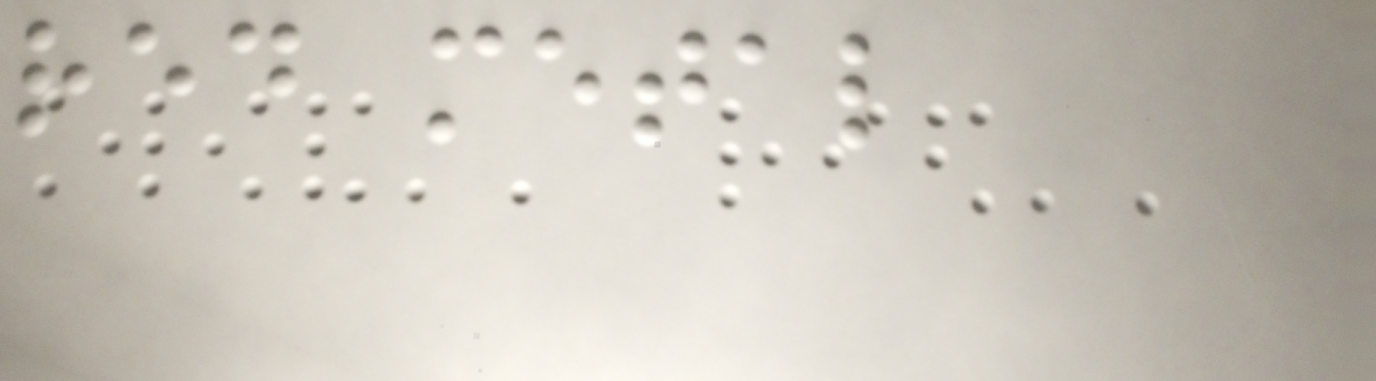red metal
